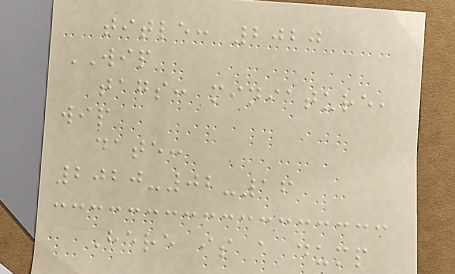title: 2020
WIP
tags: miniature,
wip
date:
2020-02-16
Here is a dump
